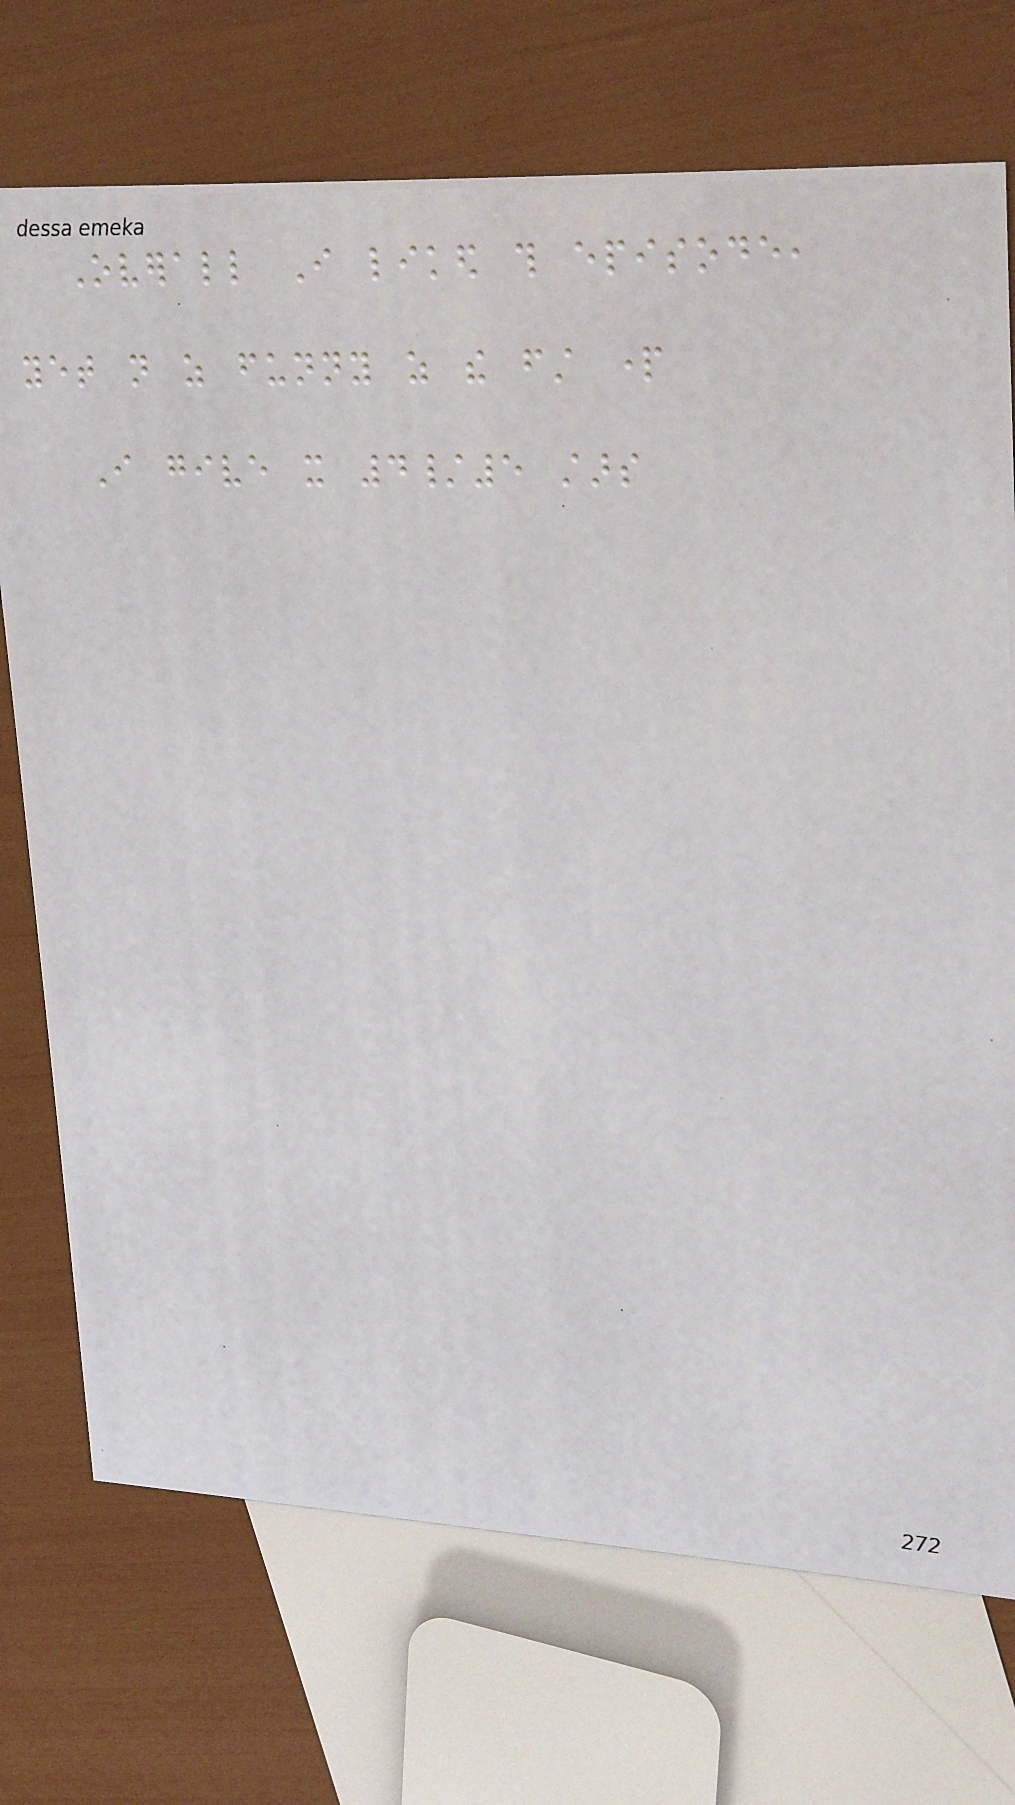Overall I liked this episode,
yet not as funny as the first part
I give it 4/5 stars
